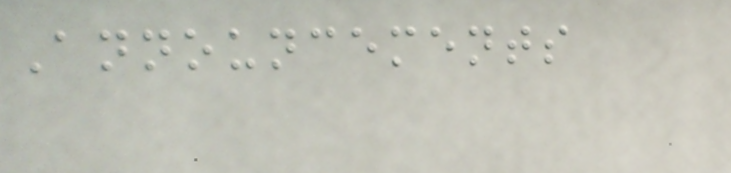Announcements
